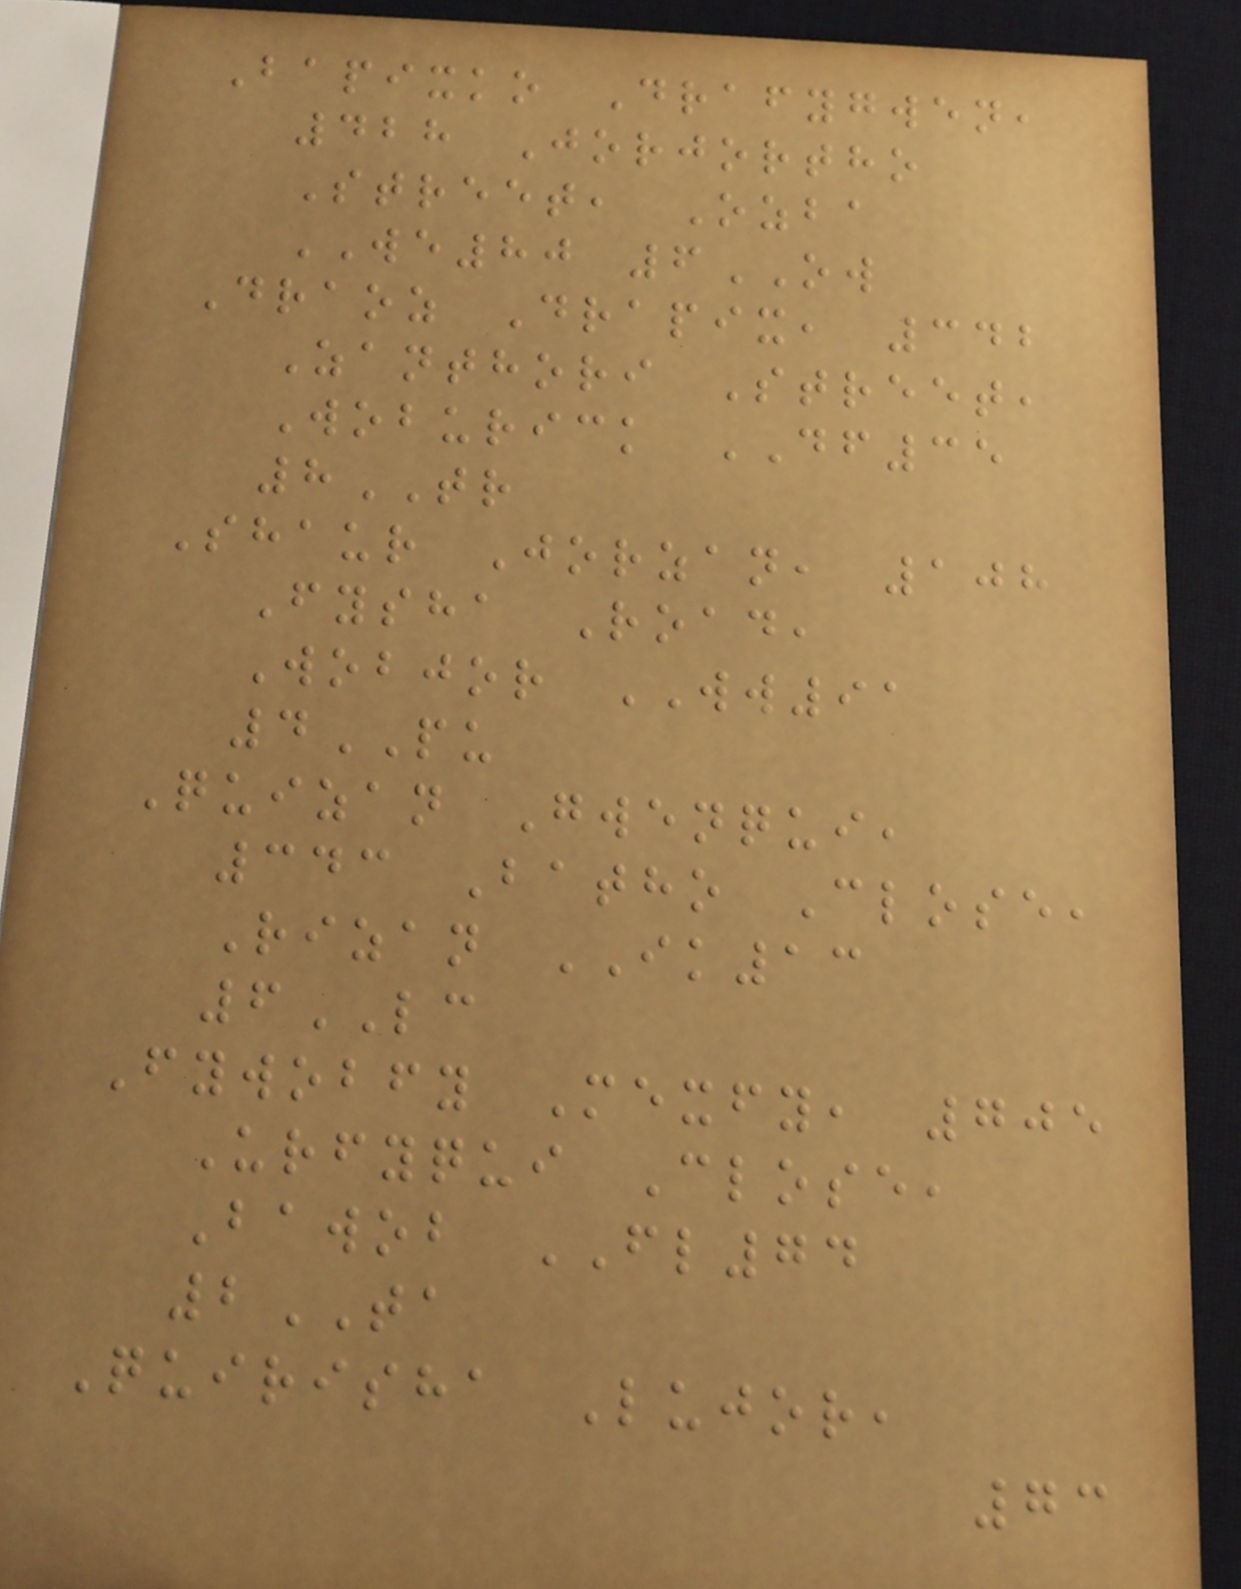Bapixko Drafygwen,
428 Jorjortho
Street, Ozba
WE80 6OW
Draoz Drapix, 342
Zanthori Street,
Woburick DF35
8TR
Shaur Jorzan, 108
Fysha Road,
Wobjor WW91
4PU
Quizan Gwenqui,
343 Batho Close,
Rizan IK13
6LC
Fywobfy Mexfy, 705
Urfyqui Close,
Bawob FL74
2TA
Quirisha Lujor,
73
